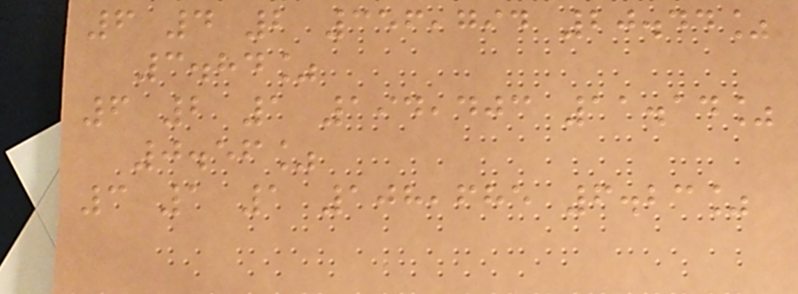6 4 2 356,794 20.44%
3.84%
6 2 1 194,403 11.14%
0.56%
3 1 1 108,685 6.23%
